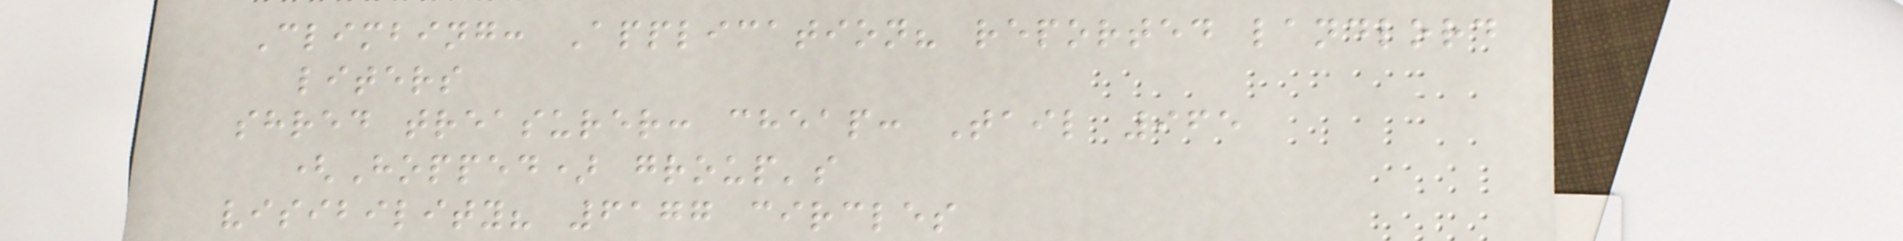Climbing: Application? reported landlord
liters
shred treasurer: cheap: Tail 965
(Hopped) group's
visibility? 6177 circles
